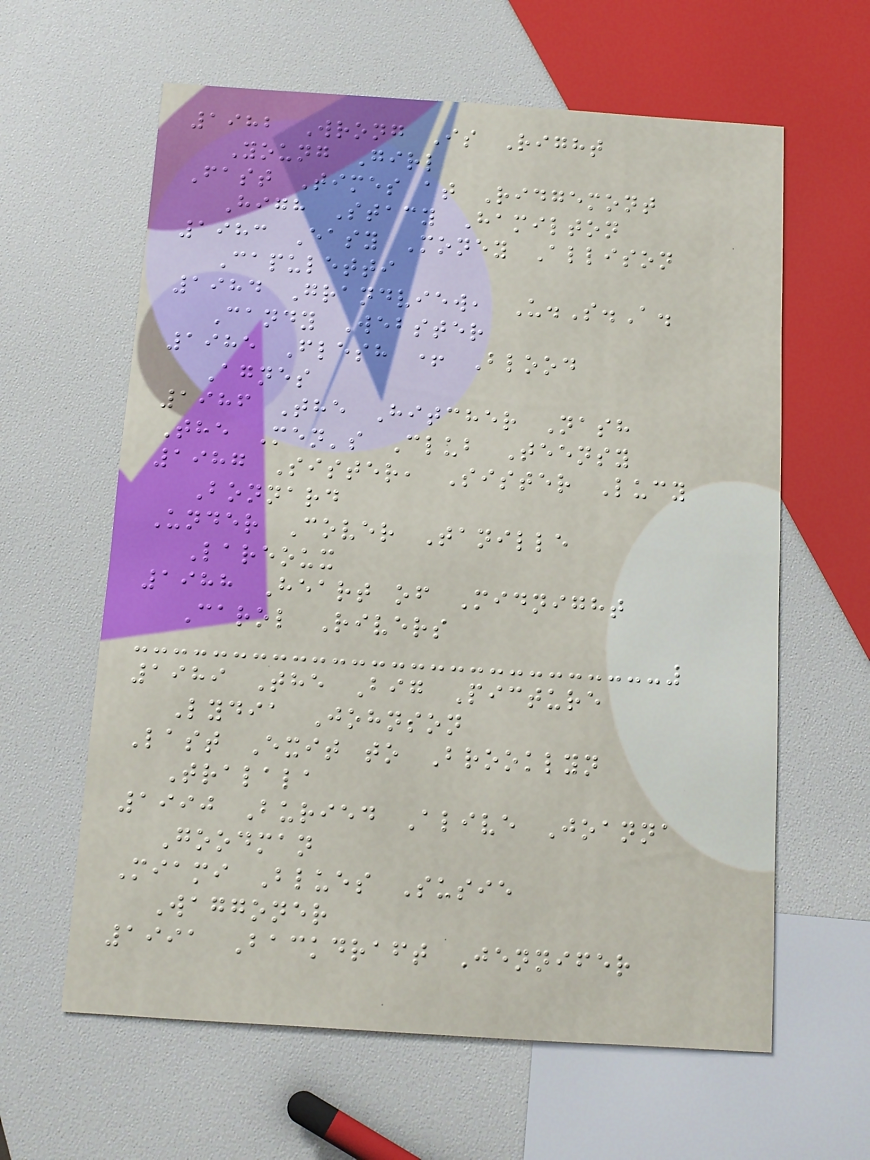1982 Wrong Is Right
Young Girl
Fast Times at Ridgemont
High Stacy Hamilton
1983 Easy Money Allison
Capuletti
1984 Grandview, U.S.A.
Candy Webster
1985 Flesh + Blood
Agnes
1986 The Hitcher Nash
The Men's Club Teensy
1987 Sister, Sister Lucy
Bonnard
Under Cover Tanille
Lareoux
1988 Heart of Midnight
Carol Rivers
1989 The Big Picture
Lydia Johnson
Last Exit to Brooklyn
Tralala
1990 Buried Alive Joanna
Goodman
Miami Blues Susie
Waggoner
1991 Backdraft Jennifer
